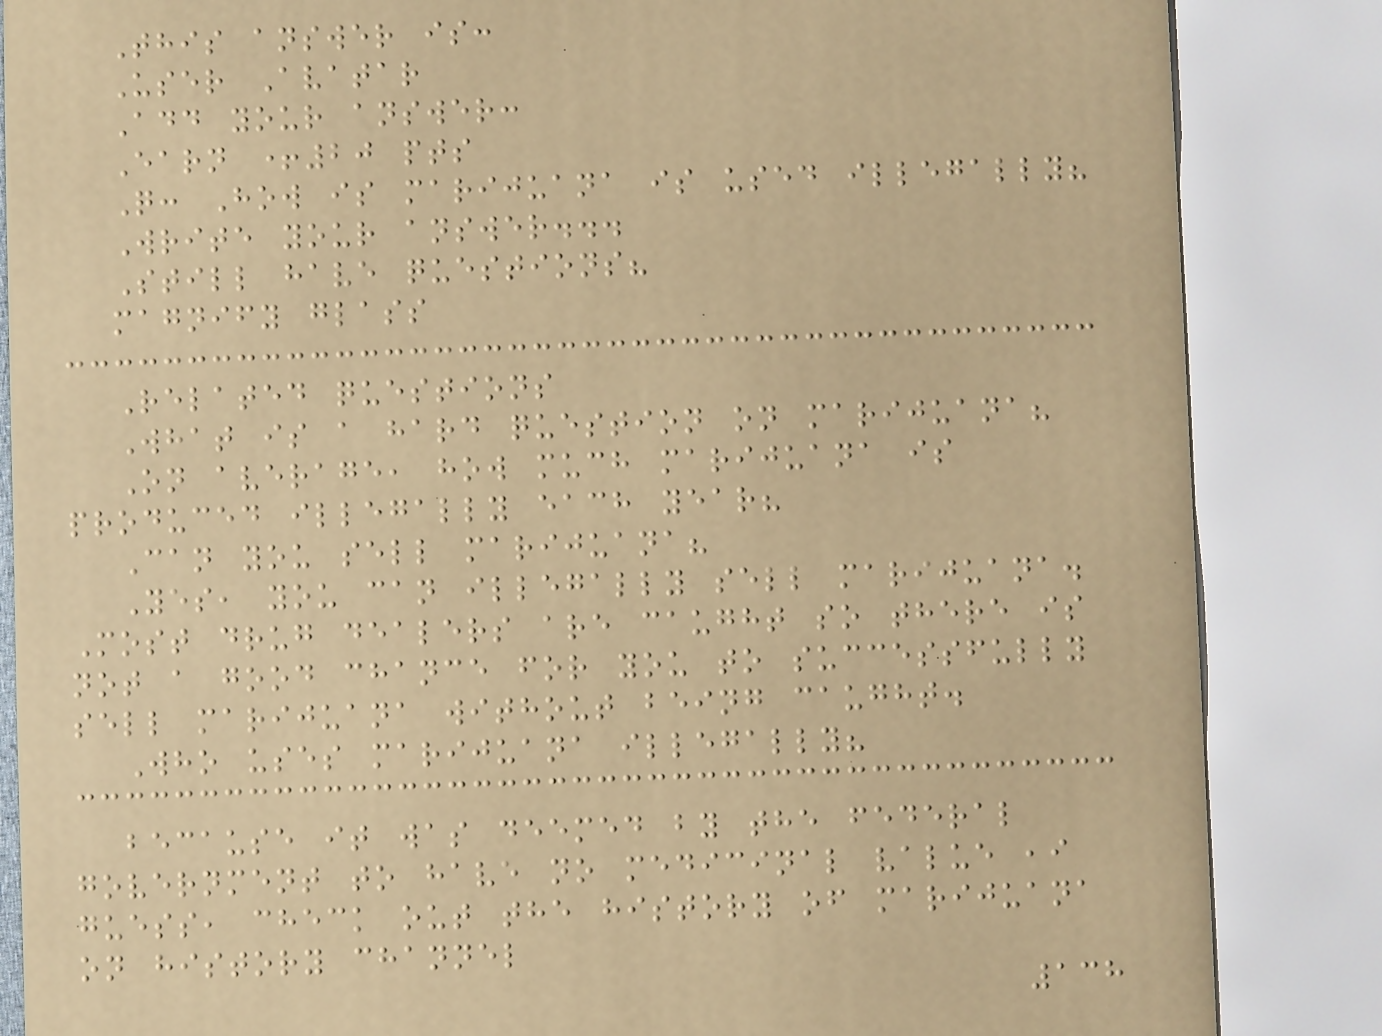This answer is:
User Avatar
Add your answer:
Earn +20 pts
Q: How is marijuana is used illegally?
Write your answer...
Still have questions?
magnify glass
Related questions
What is a hard question on marijuana?
On average, how much marijuana is
produced illegally each year?
Can you sell marijuana?
Yes, you can illegally sell marijuana.
Most drug dealers are caught so there is
not a good chance for you to successfully
sell marijuana without being caught.
Who uses marijuana illegally?
because it was deemed by the federal
government to have no medicinal value ,i
guess, check out the history of marijuana
on history channel
138
